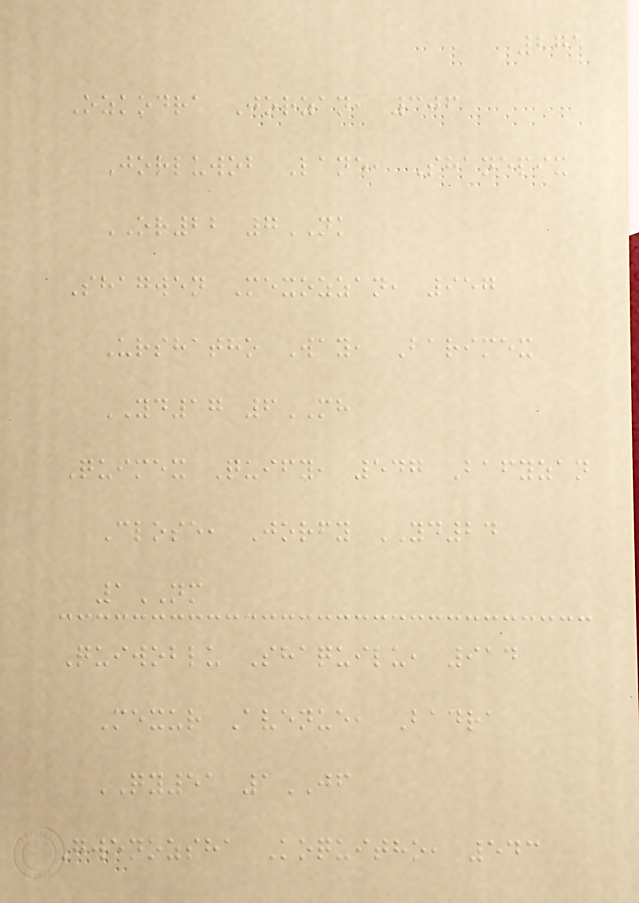271
Ozkodra Jorzan, 306
Jorluwob Lane, Shanepix
OR22 7NK
Shagwen Mexozzan, 957
Urshatho Way, Barimex
YD17 6MH
Quimex Quify, 547 Bafyzan
Close, Jorfy YD24
1NM
Quiwoblu Shaquilu, 914
Mexur Avenue, Badra
QY51 1JF
Gwenozsha Koquitho, 543
